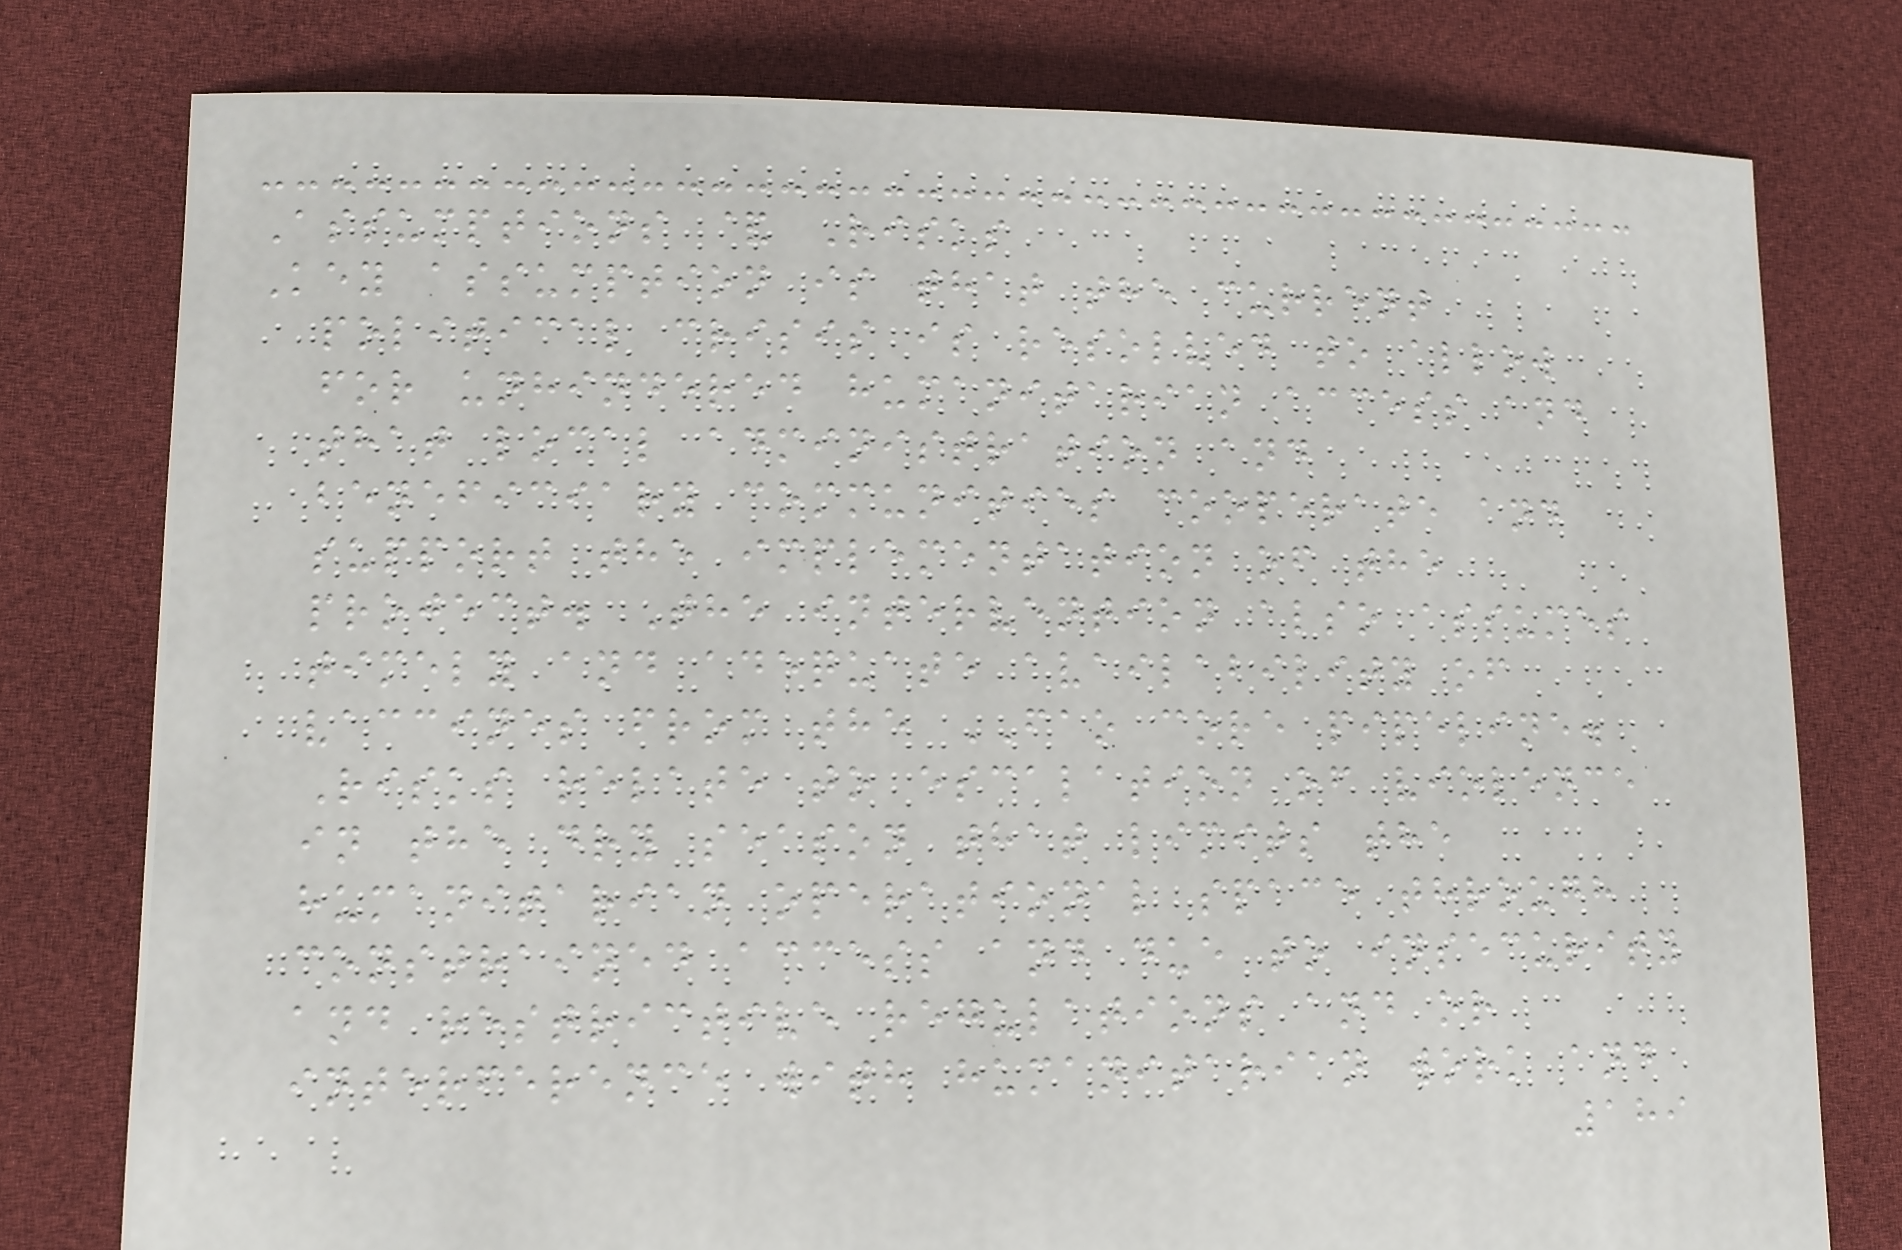Assumptions & Risks
Key assumption is that the current
political crisis is resolved to allow
for unhindered humanitarian access and
that local administration and
beneficiary communities cooperate and
support the implementation of the
project. The intervention also assumes
timely and adequate availability of
vaccines from the FAO core pipeline.
Risks relate to escalation of violence
in the dry season that limits the
humanitarian operational space through
constrained access and due to insecurity
and restrictive regulations and or
interference with humanitarian work and
189
